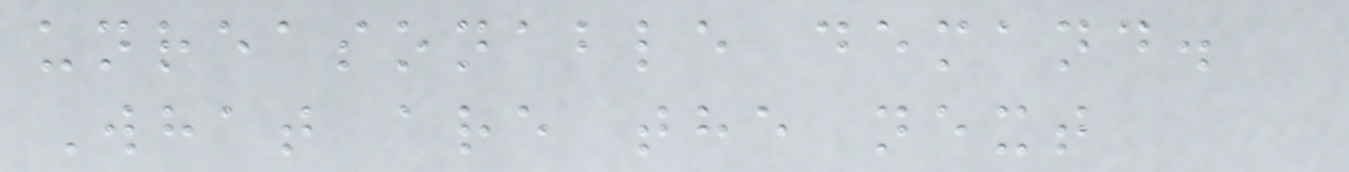unreasonable demand.
What are the next
